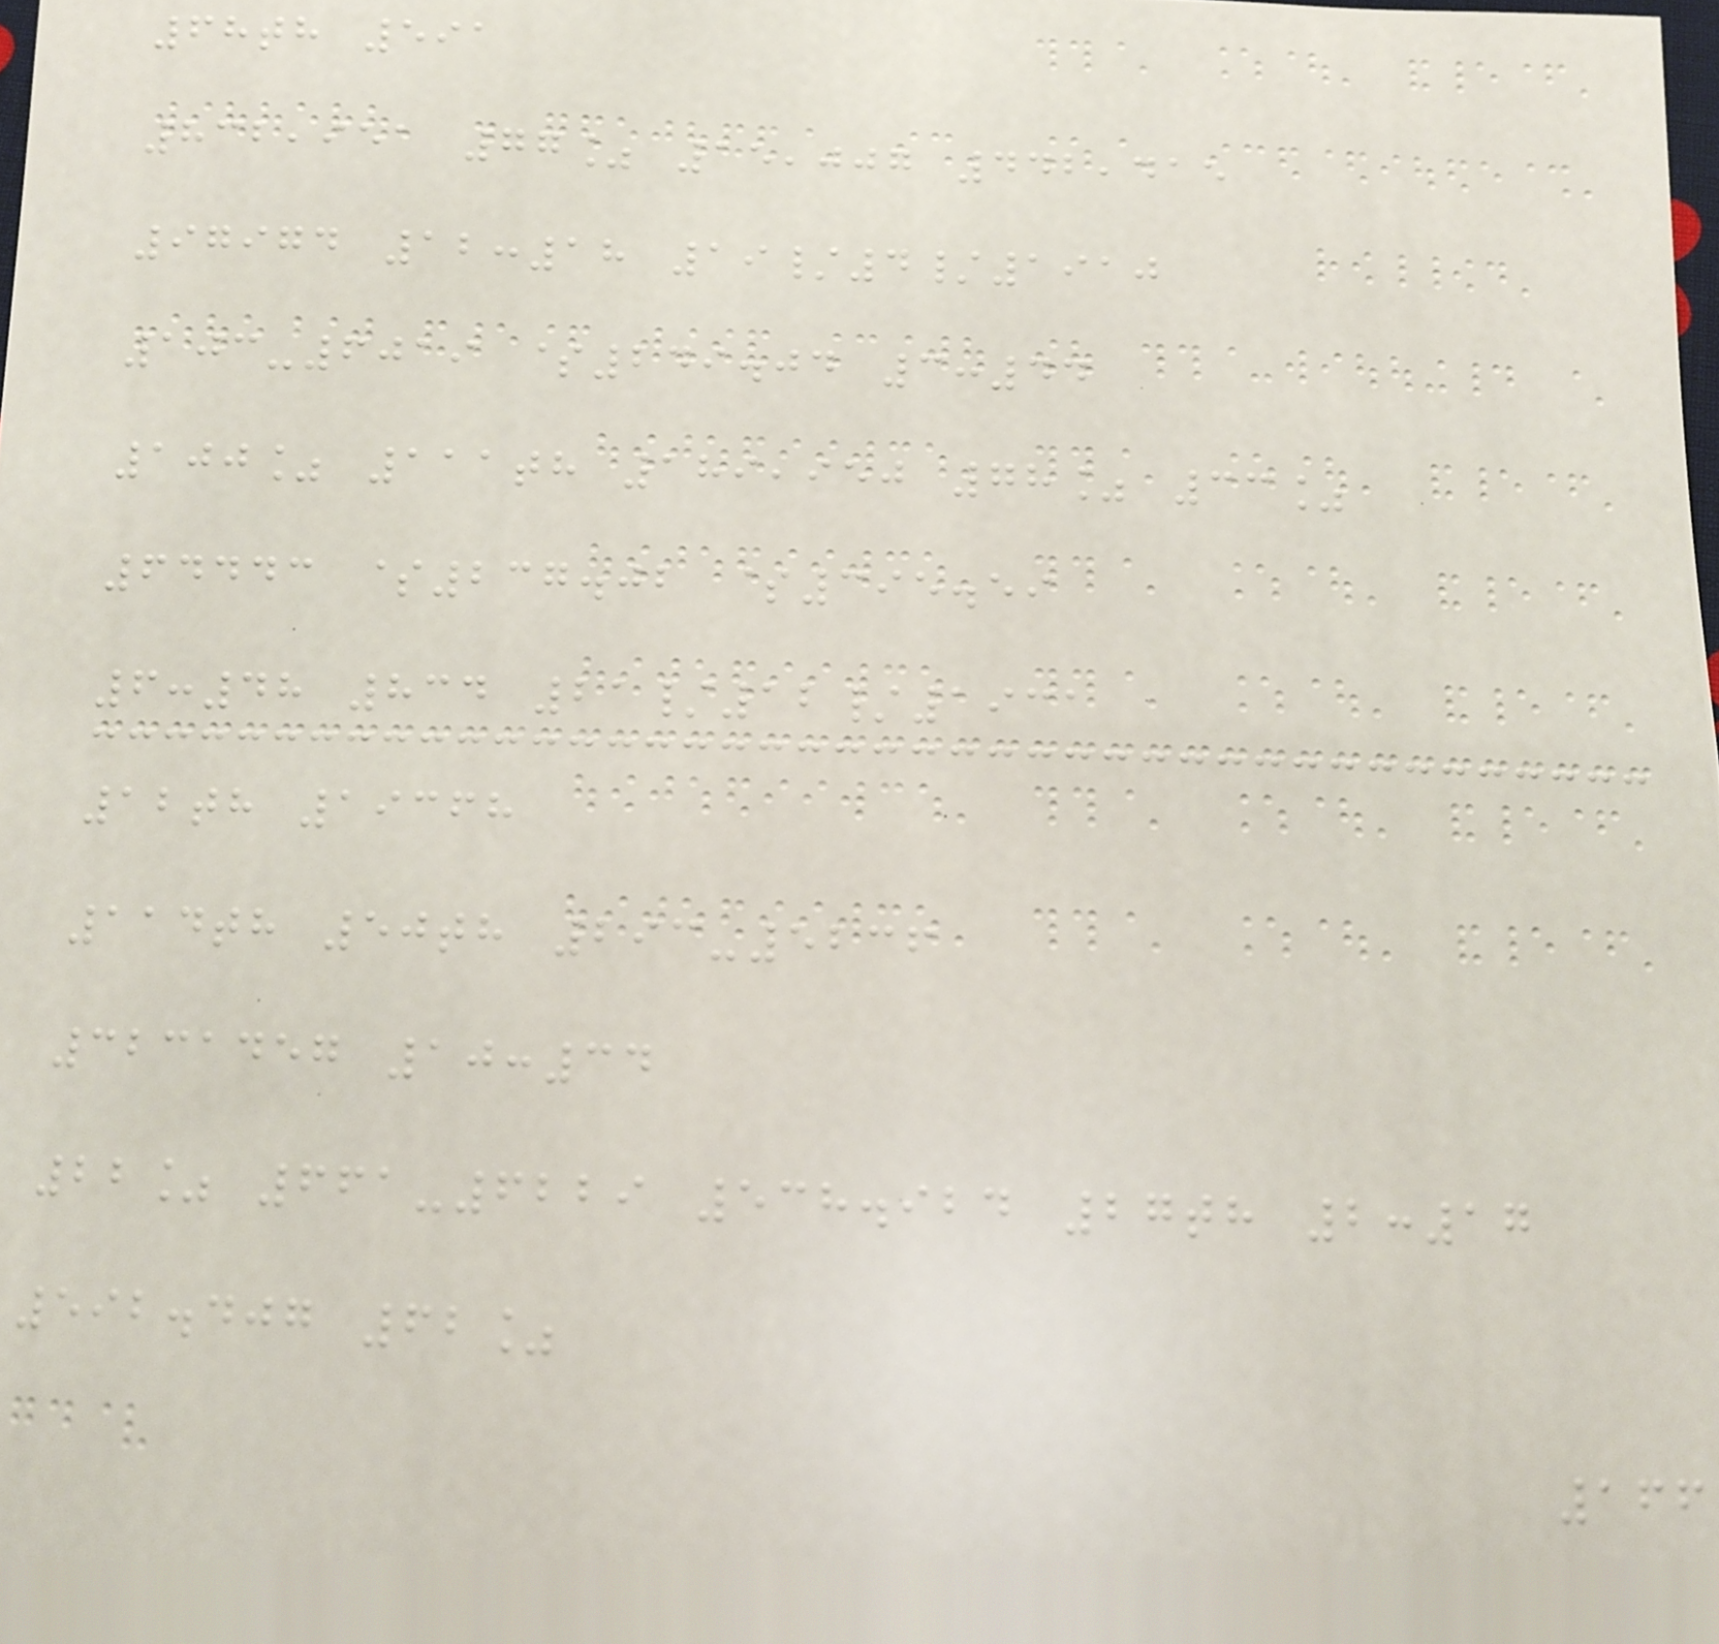68th 591
832,951 77% 15,007 442,415
97974 12:18 19/4/1910
103-6019 $249.04 3:44
100% 111th 189,950 78% 33%
64443 $237.02 $395.59
6:48 834 21/12/1931
12th 19368
114th 50th 293-5236
3231457 10:34
22% 661-6229 538.924 27th 2:17
592.407 62%
166
